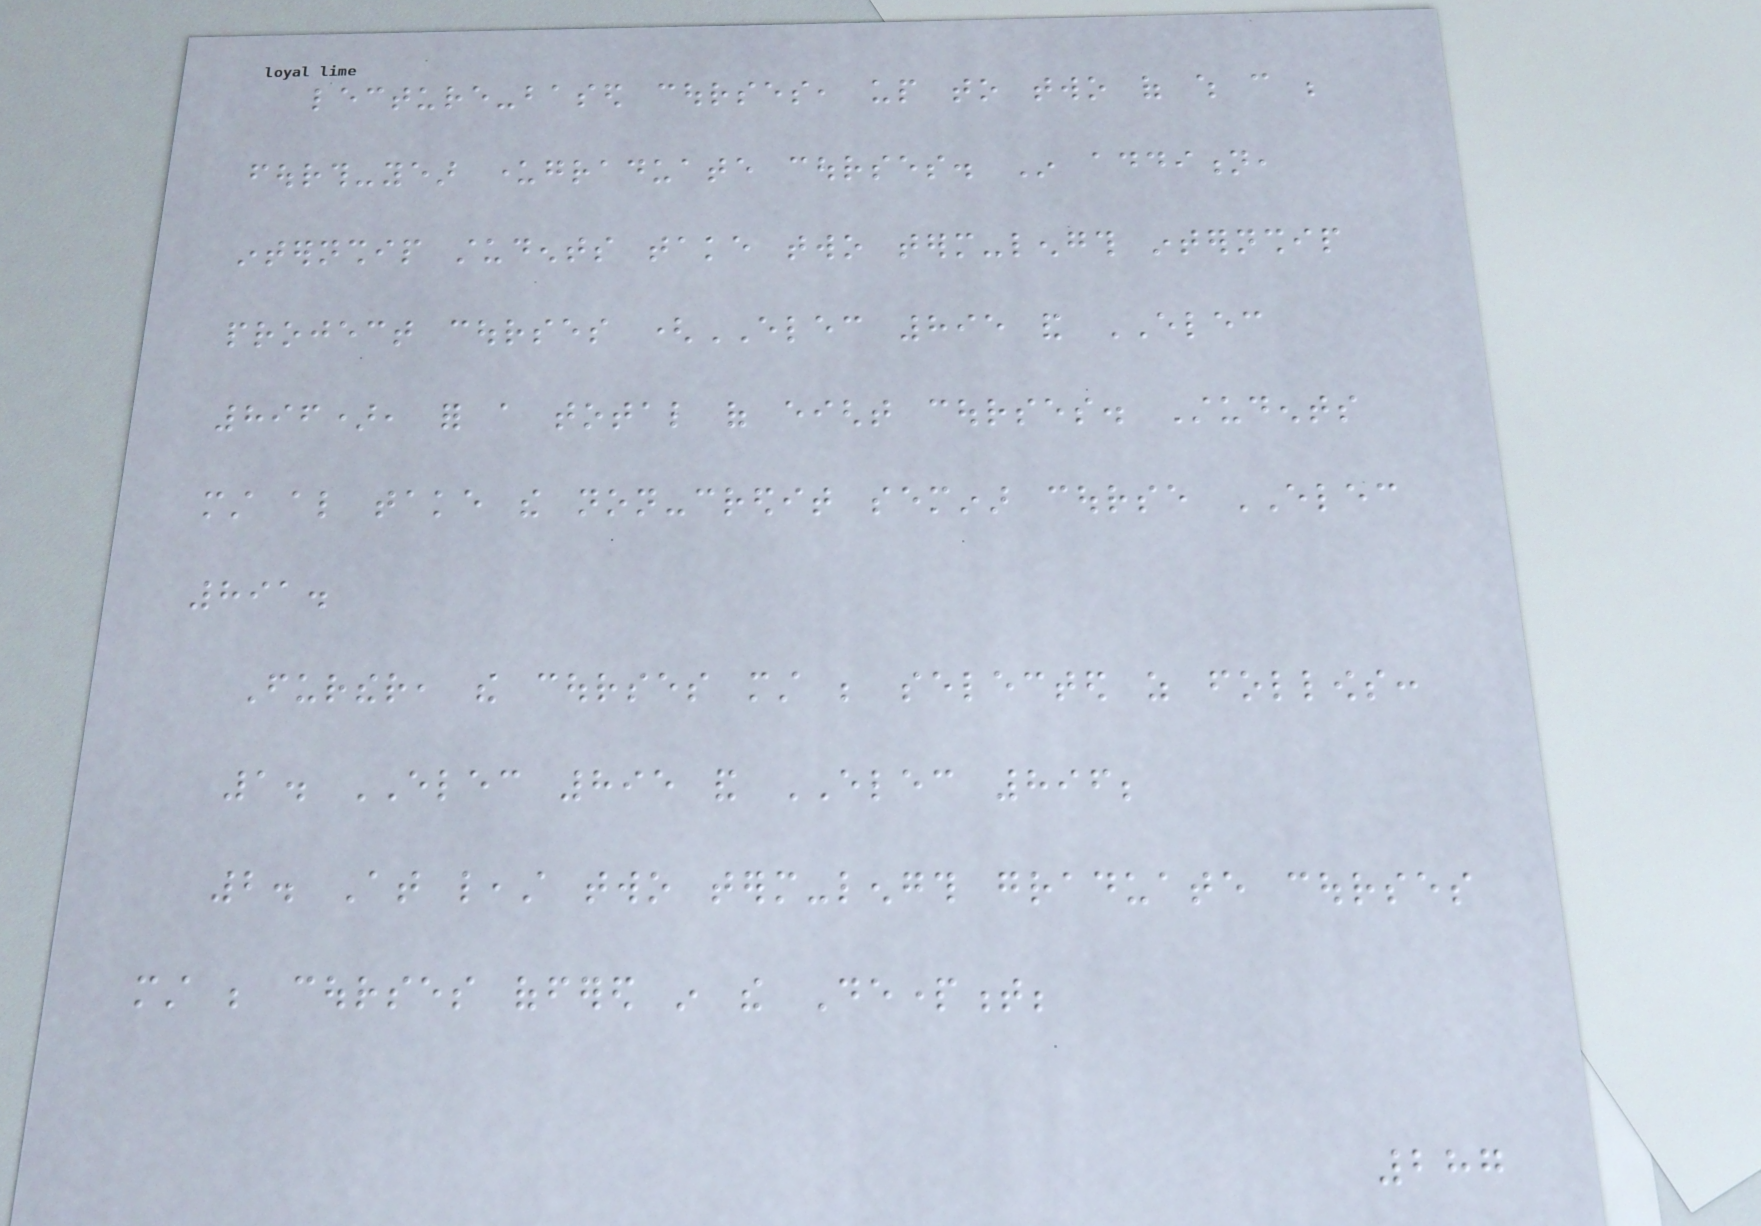lecture-based courses, up to two of which can be
fourth-year undergraduate courses. In addition,
internship students take two term-length internship
project courses (ELEC 895 and ELEC
896), for a total of eight courses. Students
must also take the non-credit seminar course ELEC
891.
Further, the courses must be selected as follows:
1. ELEC 895 and ELEC 896;
2. At least two term-length graduate courses
must be courses offered in the Department;
287
